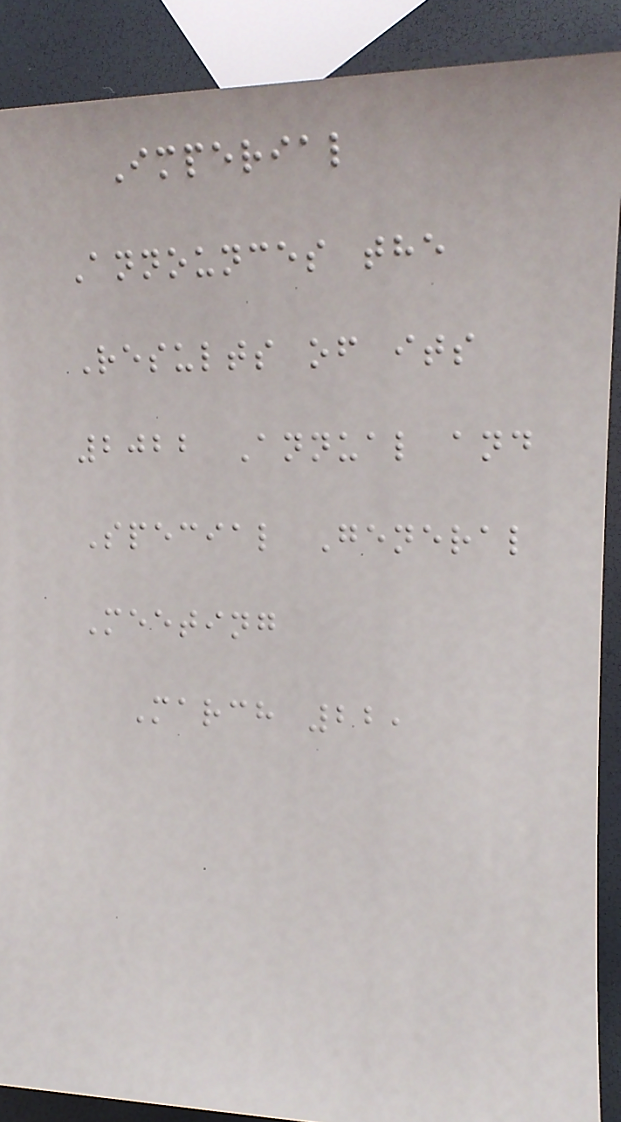Imperial
Announces the
Results of its
2022 Annual and
Special General
Meeting
March 22,
